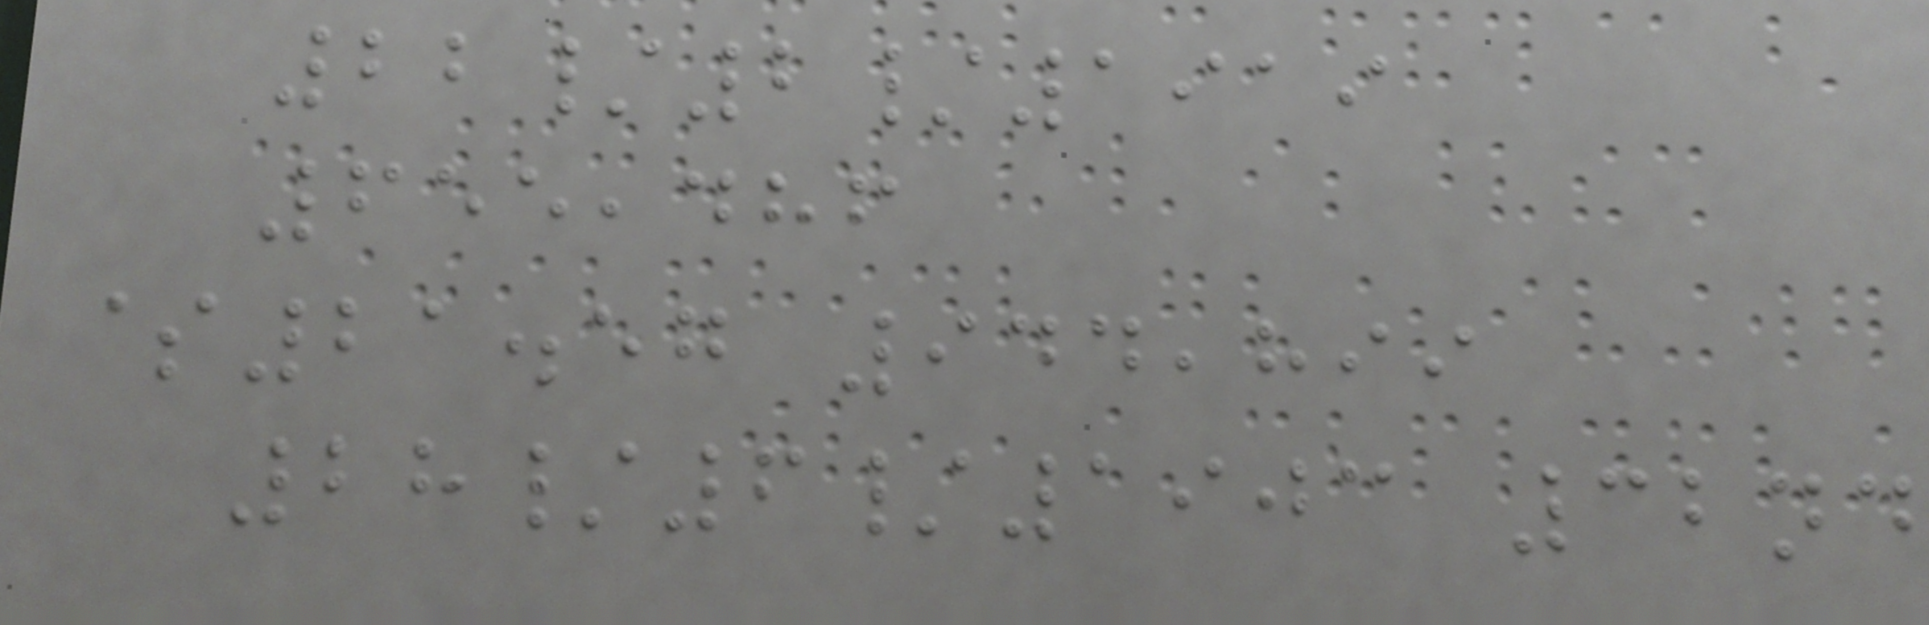22/2/1919
655,486
$21.57 944,899
28/6/1903 32nd
